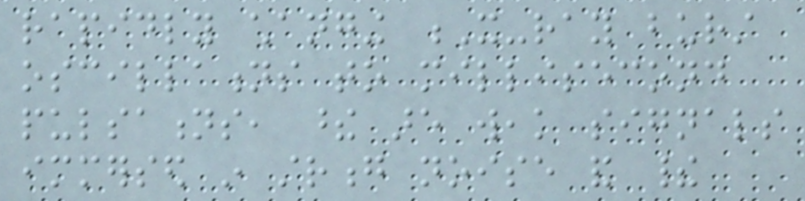rapidly changing X-ray burst
oscillations to millisecond
pulsations, these are weak signals
immersed in strong noise and their
